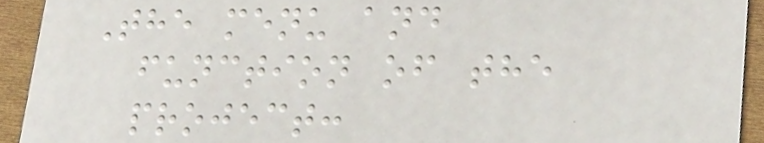The menu and
function of the
project:
